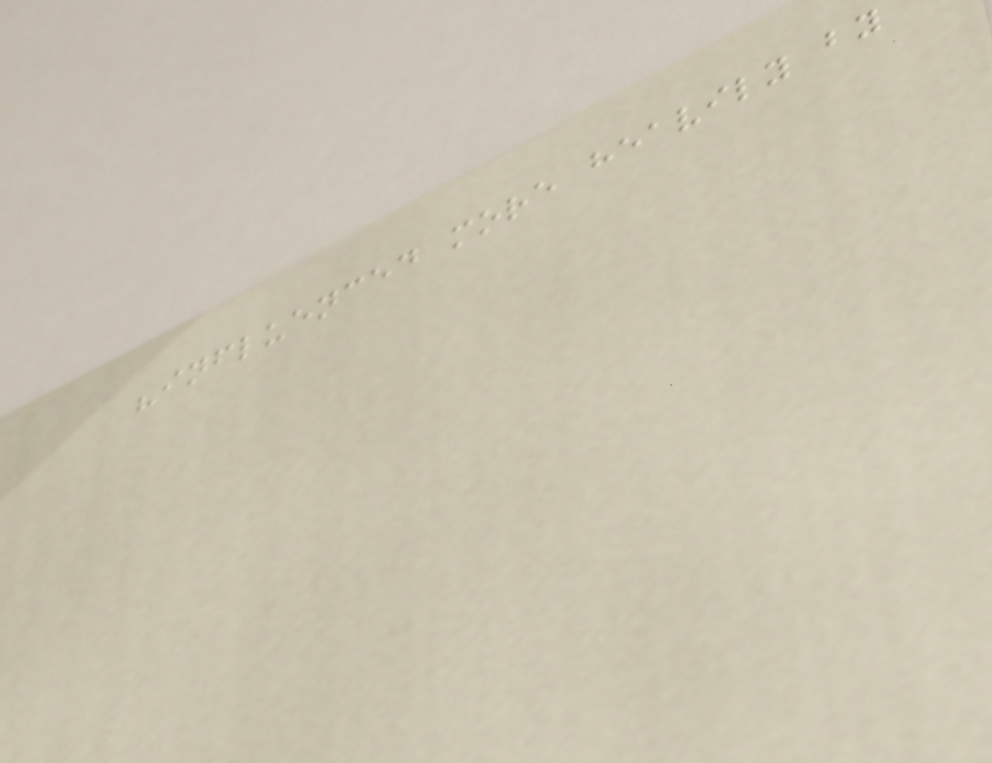"influenced more heavily by
